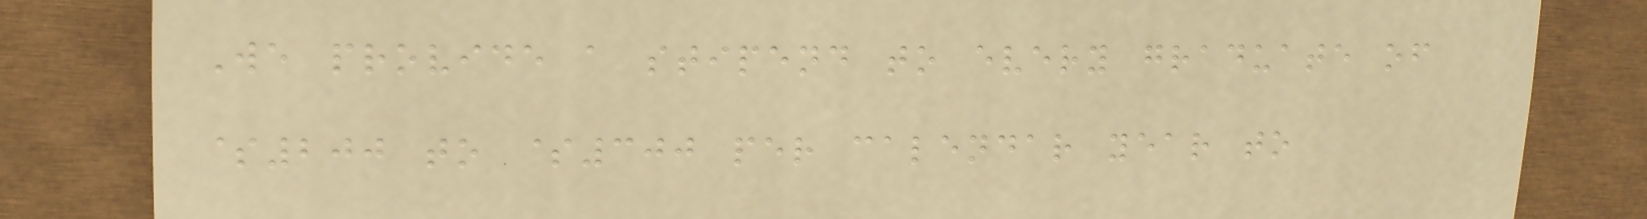We provide a stipend to every graduate of
$200 to $300 per calendar year to
